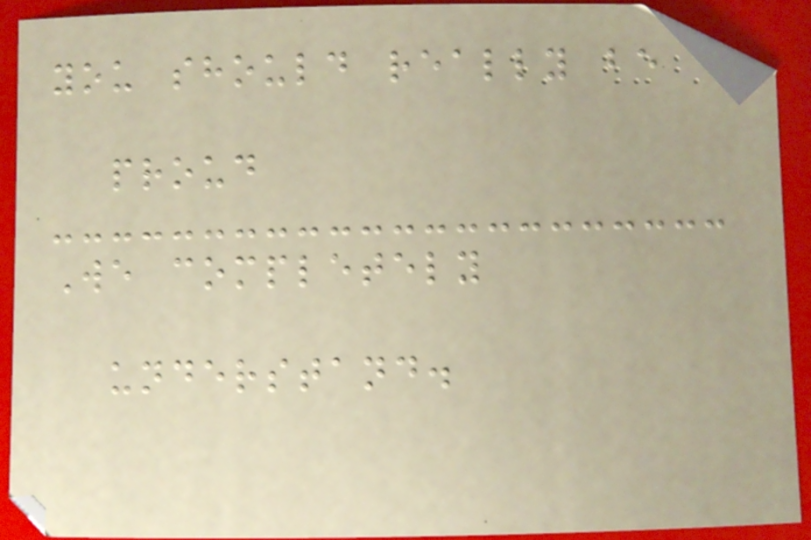you should really be
proud
We completely
understand.
